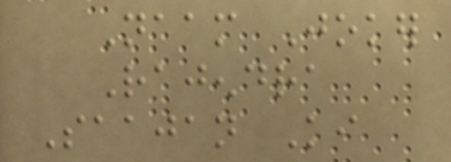Naam Joker
Rajendra
Saajan Ki
